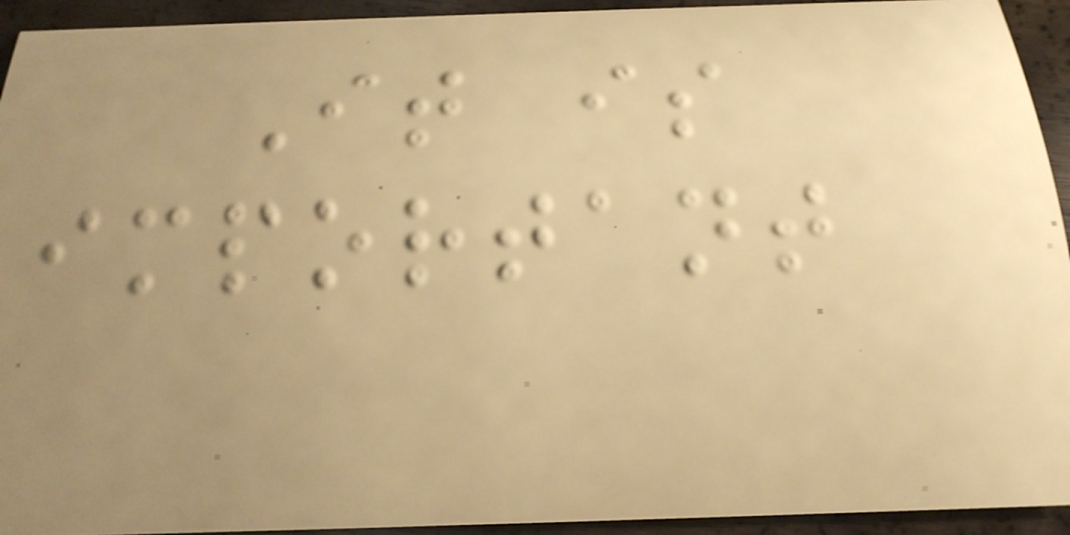It is
important
